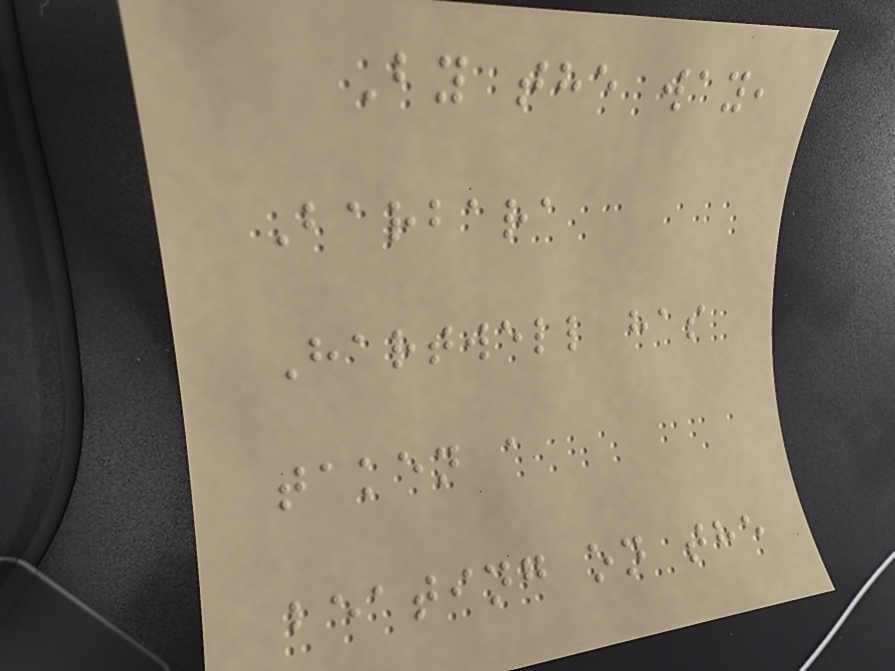By the way,
Barbara
Hartwell has
taken a
beating on the
